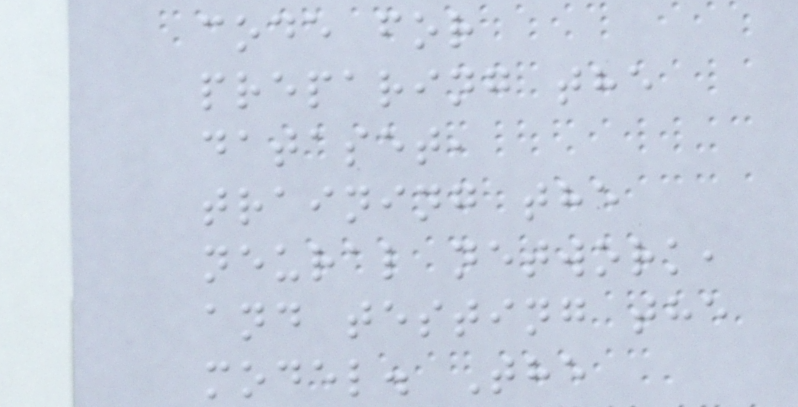code for
preparing the
dataset,
training the
neural network,
and testing the
model. The
